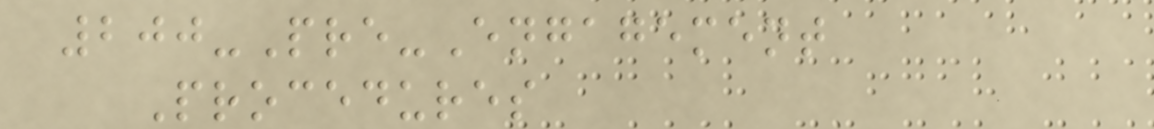200-Pre-Engagement
Procedures
